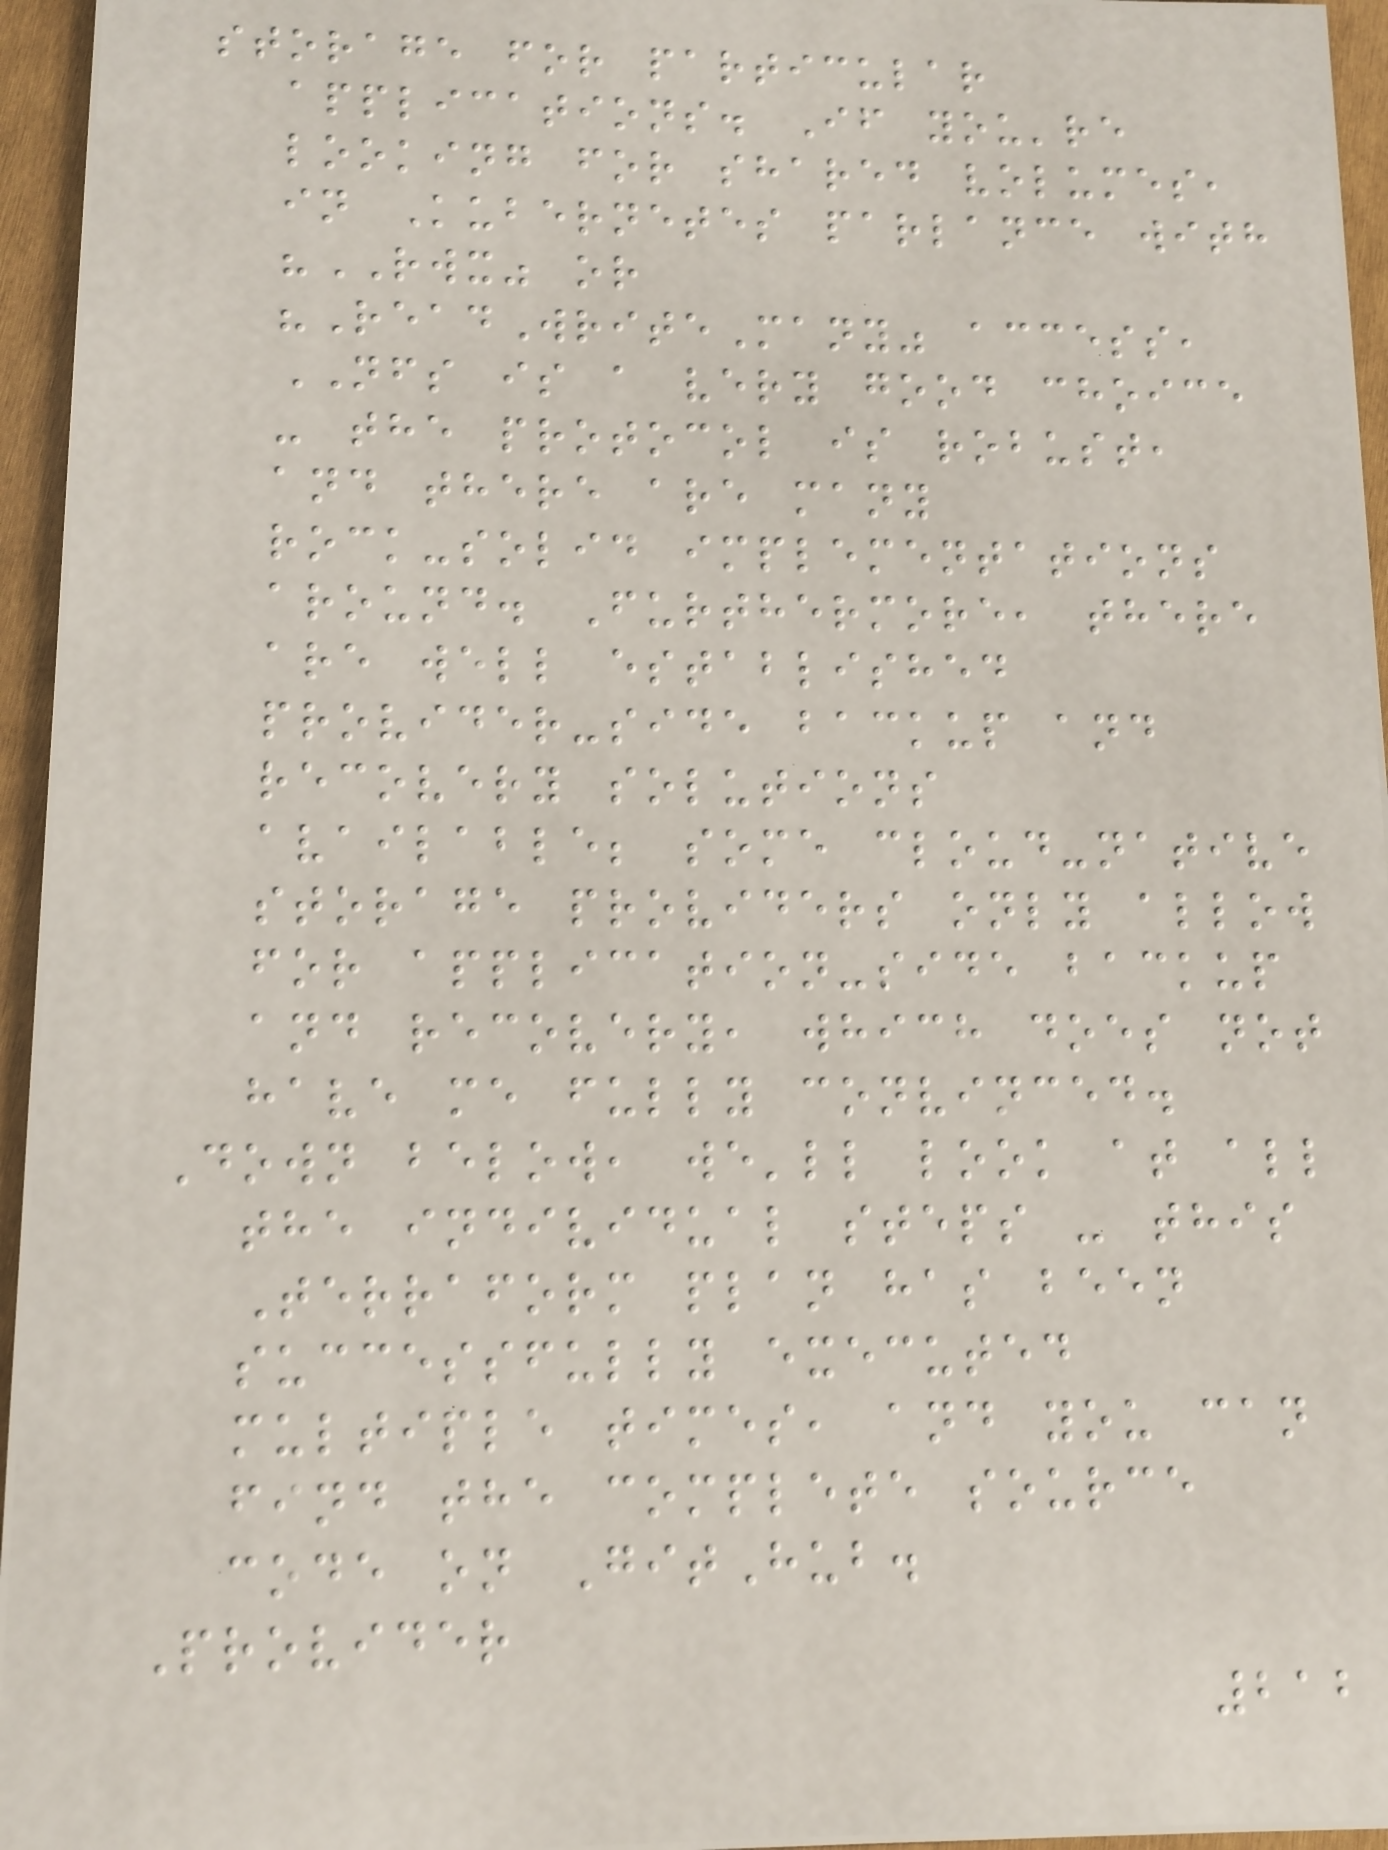storage for particular
applications. If you're
looking for shared volumes,
in Kubernetes parlance with
"RWX" or
"ReadWriteMany" access,
NFS is a very good choice
- the protocol is robust,
and there are many
rock-solid implementations
around. Furthermore, there
are well established
provider-side backup and
recovery solutions
available; some cloud-native
storage providers only allow
for application-side backup
and recovery, which does not
have me fully convinced.
Down below, we'll look at all
the individual steps - this
Terraform plan has been
successfully executed
multiple times, and you can
find the complete source
code on GitHub.
Provider
212
